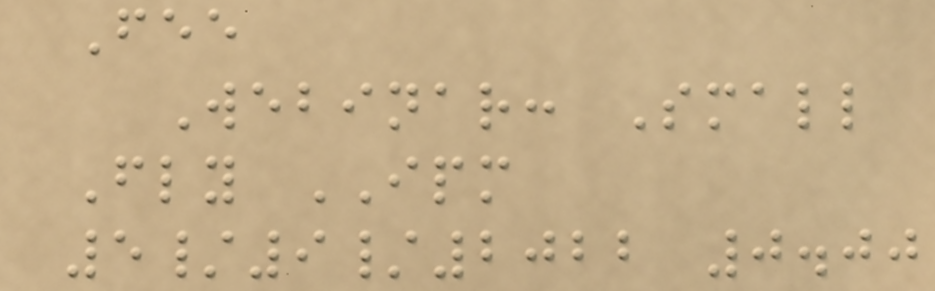Fee
Webinar: Small
Fly IPM
5/9/2022 0.00
